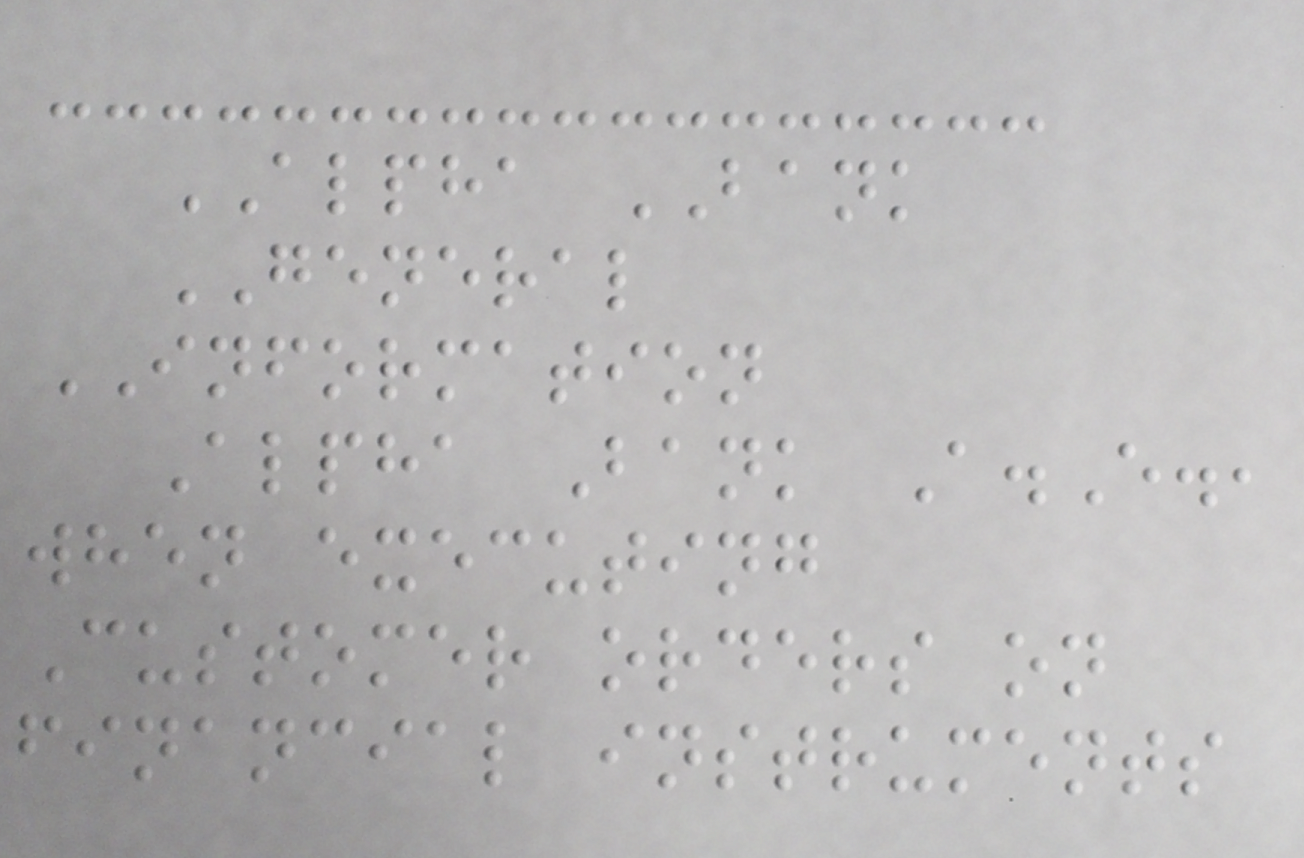ALPHA BANK
GENERAL
INFORMATION
Alpha Bank A.E.,
when executing
Customer orders on
financial instruments
